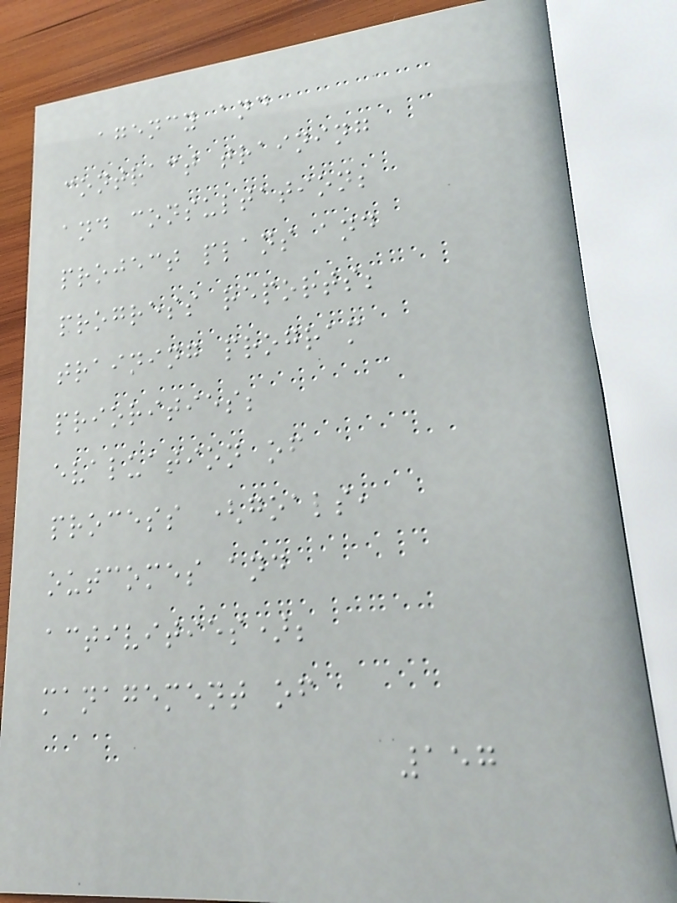agency and
contract training
and consultation;
project plans and
progress reports;
training program
priorities;
evaluation of
process (goals,
outcomes and
activities);
management of
157
